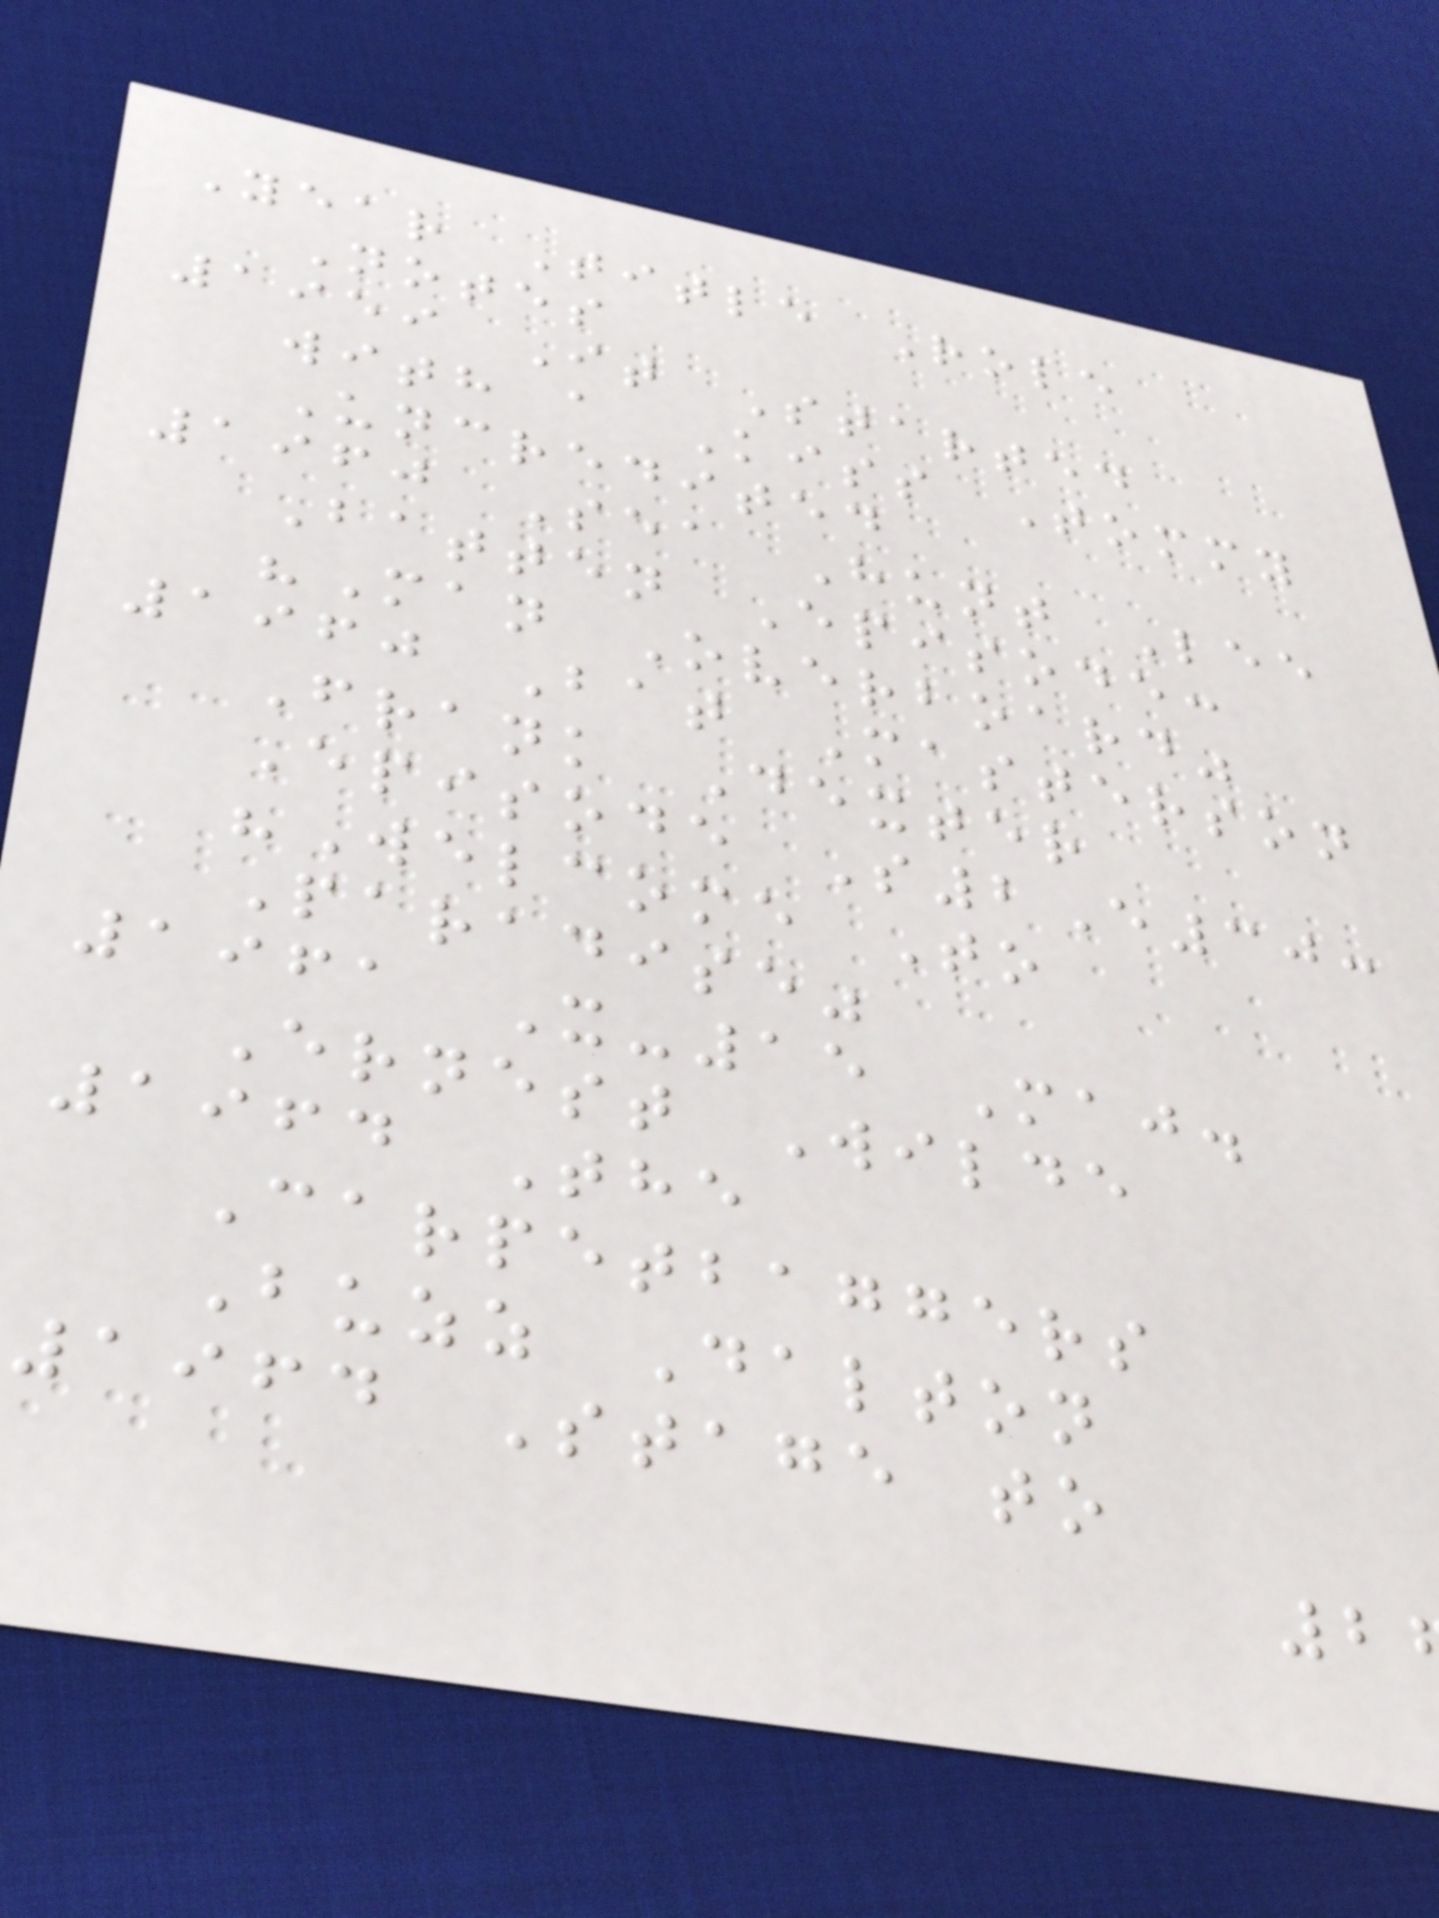Year Title Role
Notes
1959 It Started
with a Kiss Tommy
Uncredited
1960 Sea Hunt Lee
Batten Episode:
"Man Overboard"
1960 Bat Masterson
Frank Dexter
Episode S2E30:
"Welcome To
Paradise"
1961 X-15 Maj.
Ernest Wilde
1964 The
Carpetbaggers
Buzz Dalton
1964 Stage to
